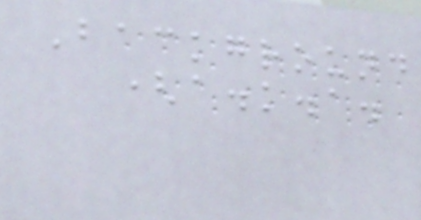Background
(a.k.a.
